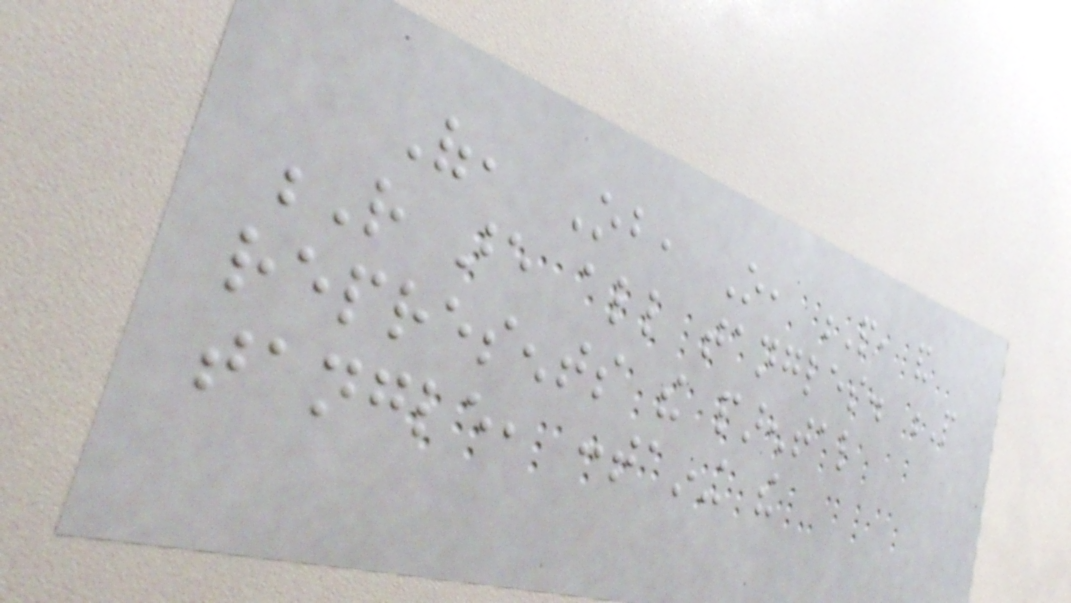Of, Ob, O, P, and
R are all tangles. P
represents the parental
tangle, containing the
